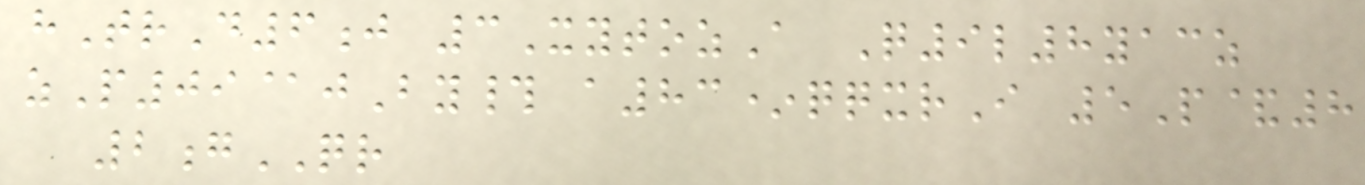hTrD6j 3XytozA Q9l8yacz
zP09@jBy# a83*qqxrI 5P&8
2gQR
